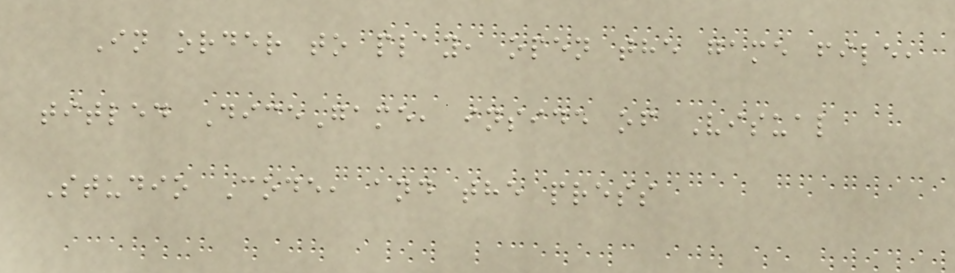In order to play, open the game file,
titled DiceGame, inside of Visual
Studio Code, and the press
